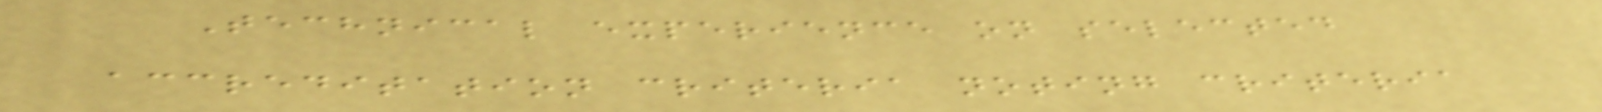Technical experience on selected
accreditation criteria noting criteria
